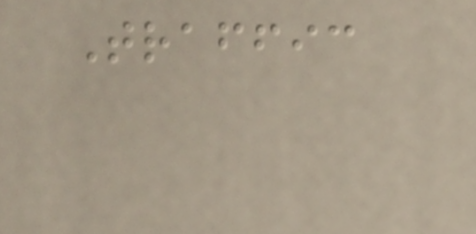Traffic
